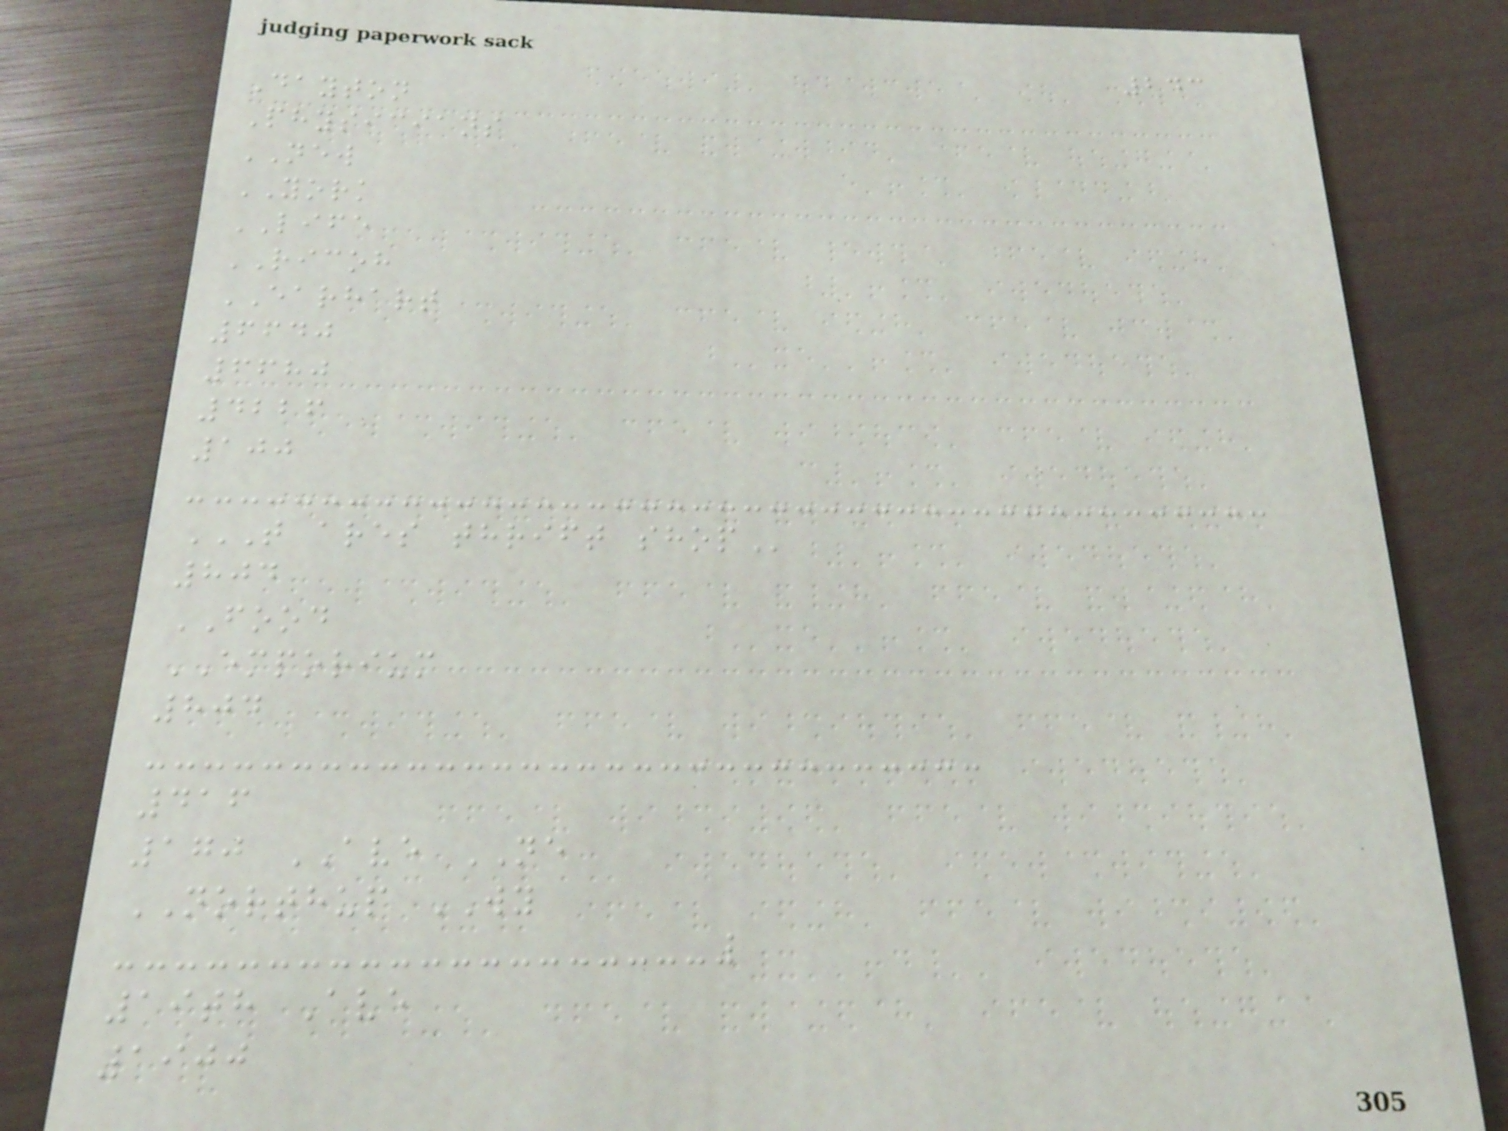243
Dayton
Physicians
NEW
YORK
LIFE
RICOH
EARHART
6640
6680
4226
100
T ARES THRIFT SHOP
804
FOOD
EMPORIUM
804
416
170 AVE NE
NORTHUP WY
19th Ave
1900
